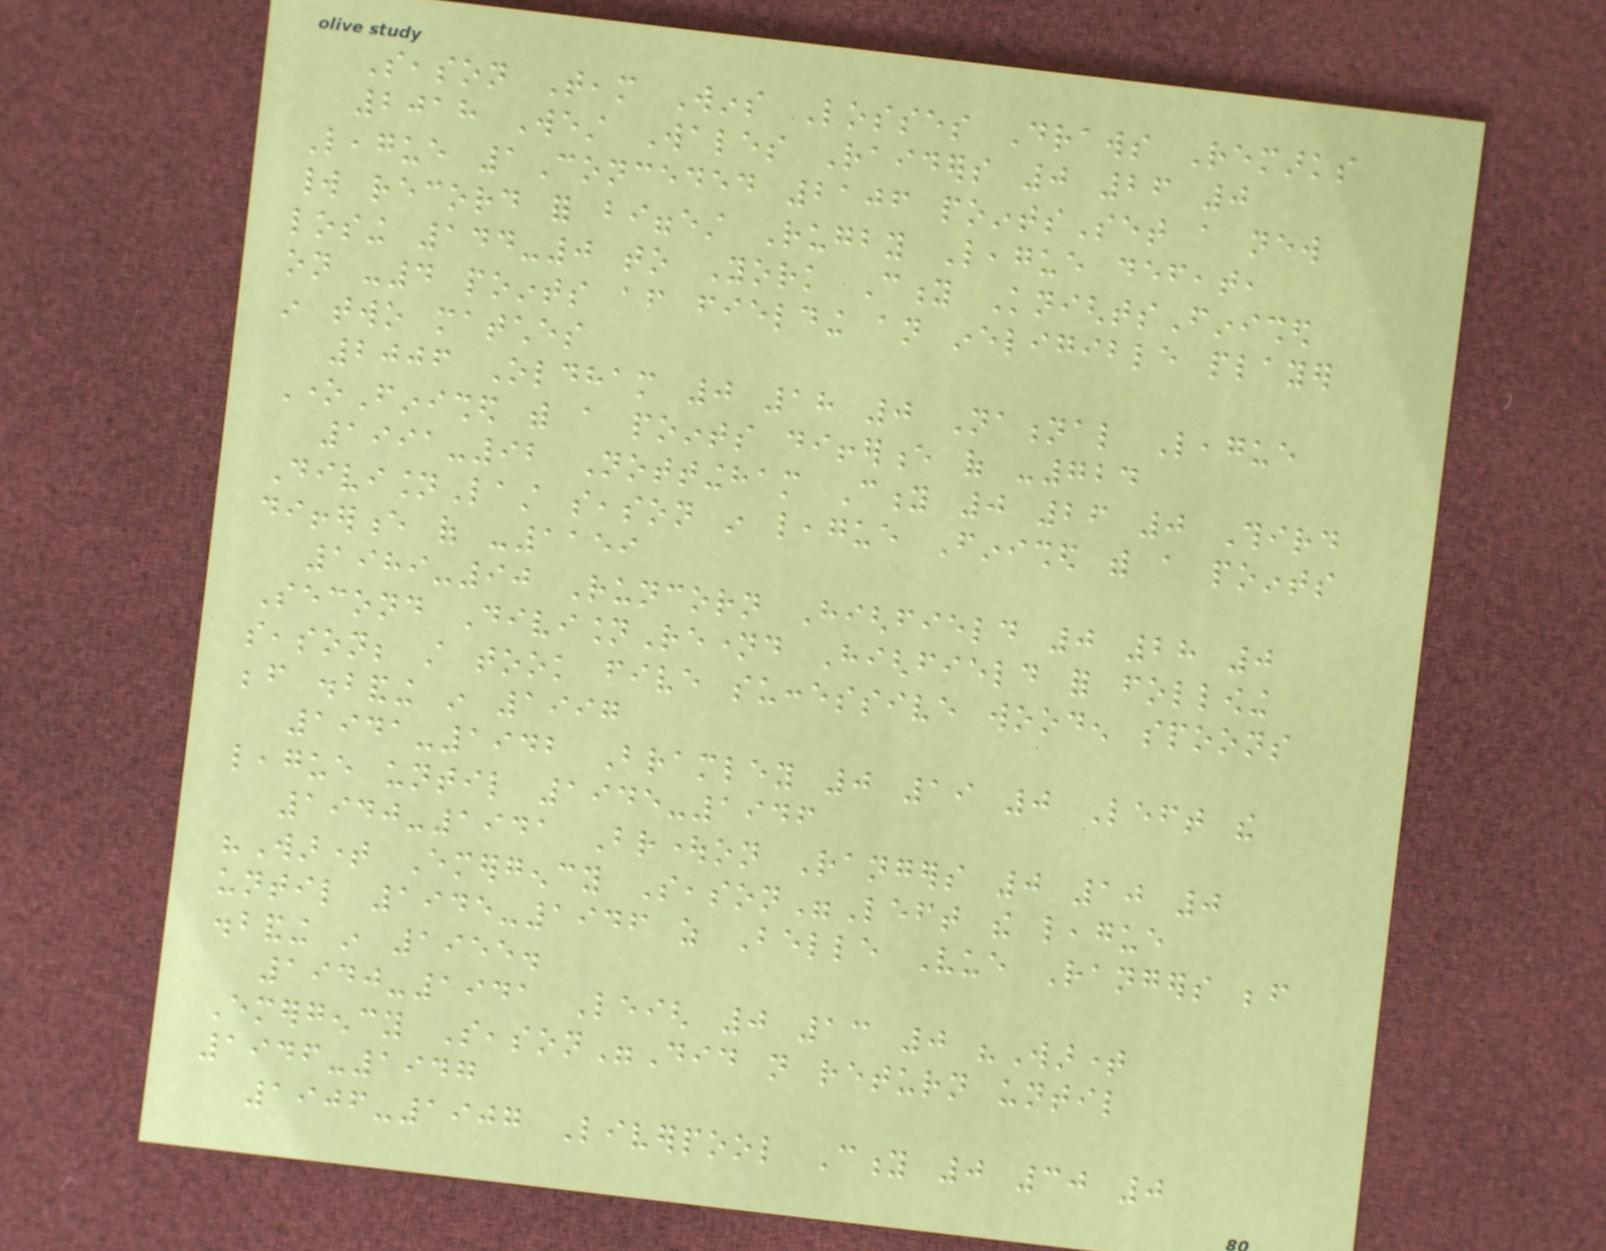Season Team Wins Losses Draws Remarks
2018 West Wales Raiders 0 26 0
League 1Conceded 2106 pointsSet a new
world record for biggest Rugby League defeat,
losing 144-0 to York City KnightsFinished
on -4 points after fielding an ineligible player
in two matches
2006 Oldham 0 18 0 National League
OneFinished with a points difference of -724
1991-92 Nottingham City 0 26 0 Third
DivisionLast season in league Finished with a points
difference of -1159
1989-90 Runcorn Highfield 0 28 0
Second DivisionRenamed Highfield for following
season; still took five successive wooden spoons
before disbanding in 1997
1941-1942 Bramley 0 19 0 Left the
league until 1945-1946
1940-1941 Broughton Rangers 0 10 0
"Wartime Emergency Season"Left the league
until 1945-1946 as Belle Vue Rangers before
disbanding in 1955.
1940-1941 Leigh 0 13 0 "Wartime
Emergency Season"Did not return until
1946-1947
1906-1907 Liverpool City 0 30 0
